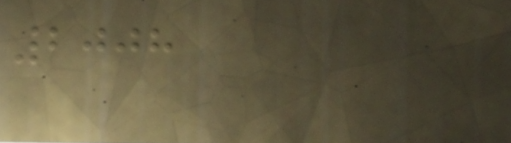2008
